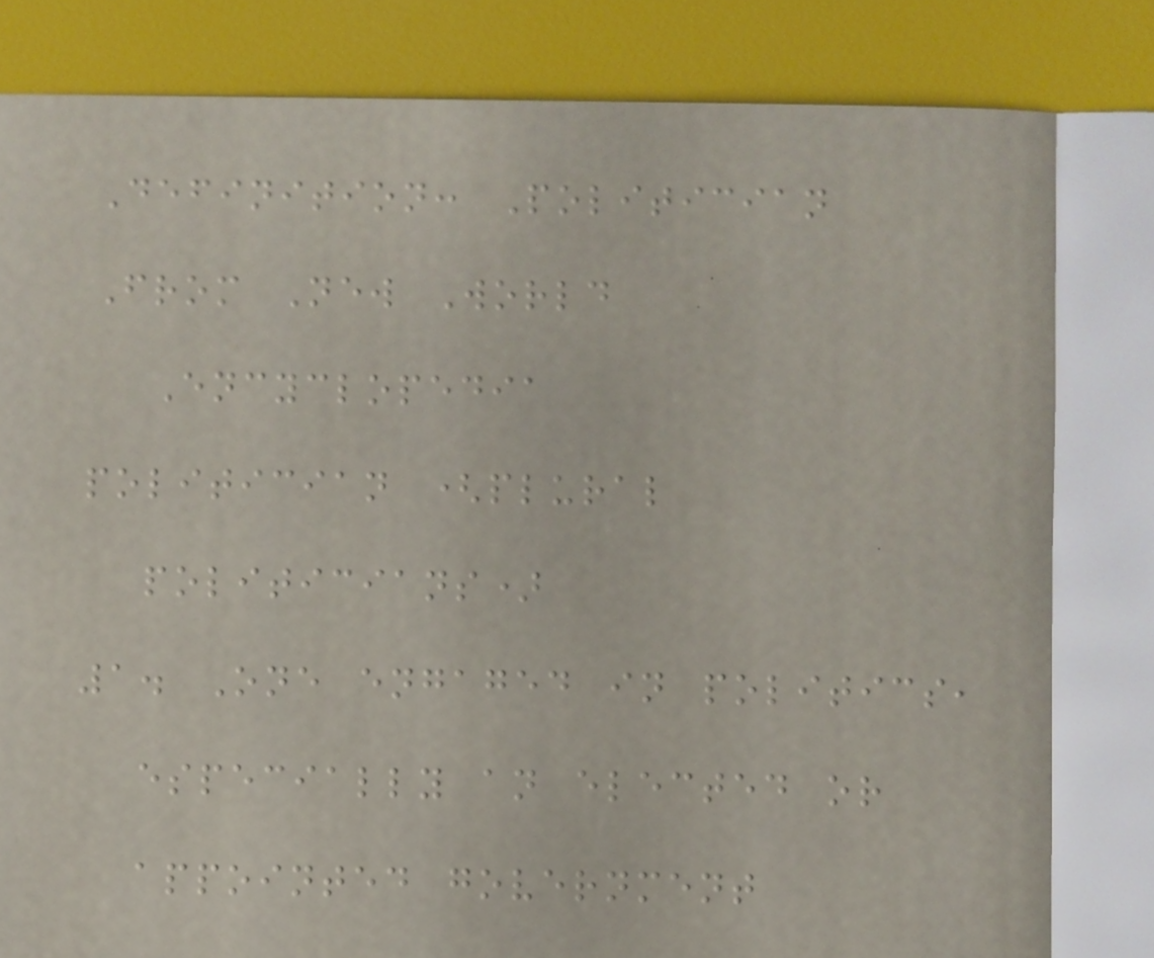Definition: Politician
From New World
Encyclopedia
politician (plural
politicians)
1. One engaged in politics,
especially an elected or
appointed government
